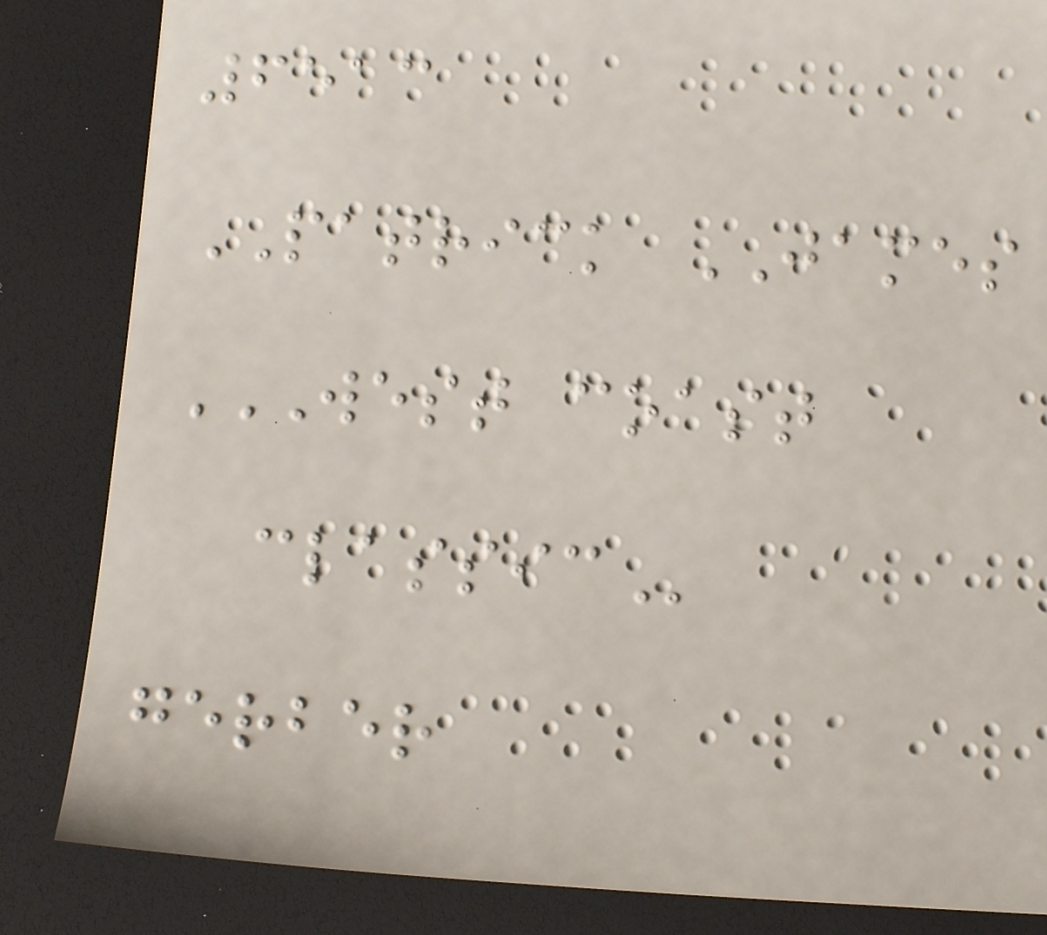6513
PATRICK JAMES
WEST COAST
CLASSIC
gerber
